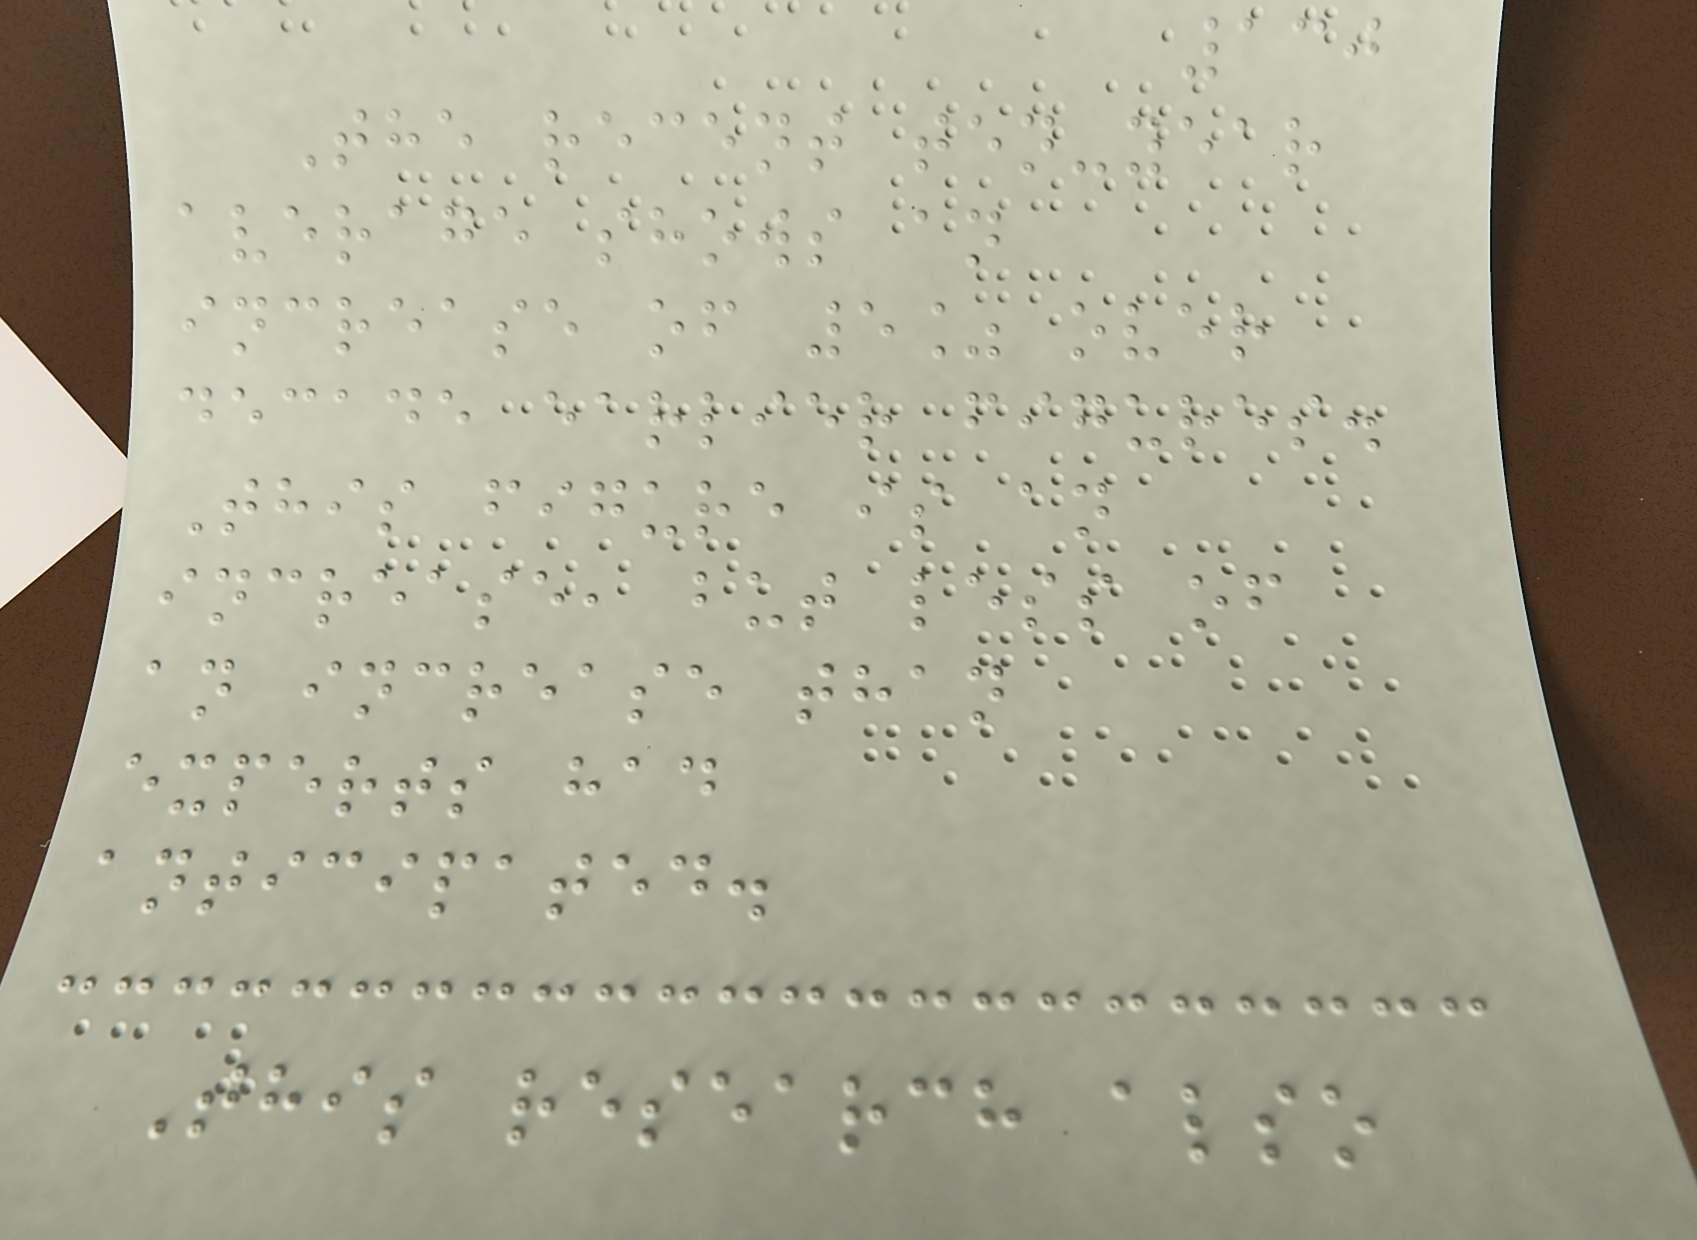130
The recent ten-year
average shows an
increase of 5% over
decade earlier figures.
This figure is an
increase, but less of
an increase than
experts had
anticipated.
This research also
